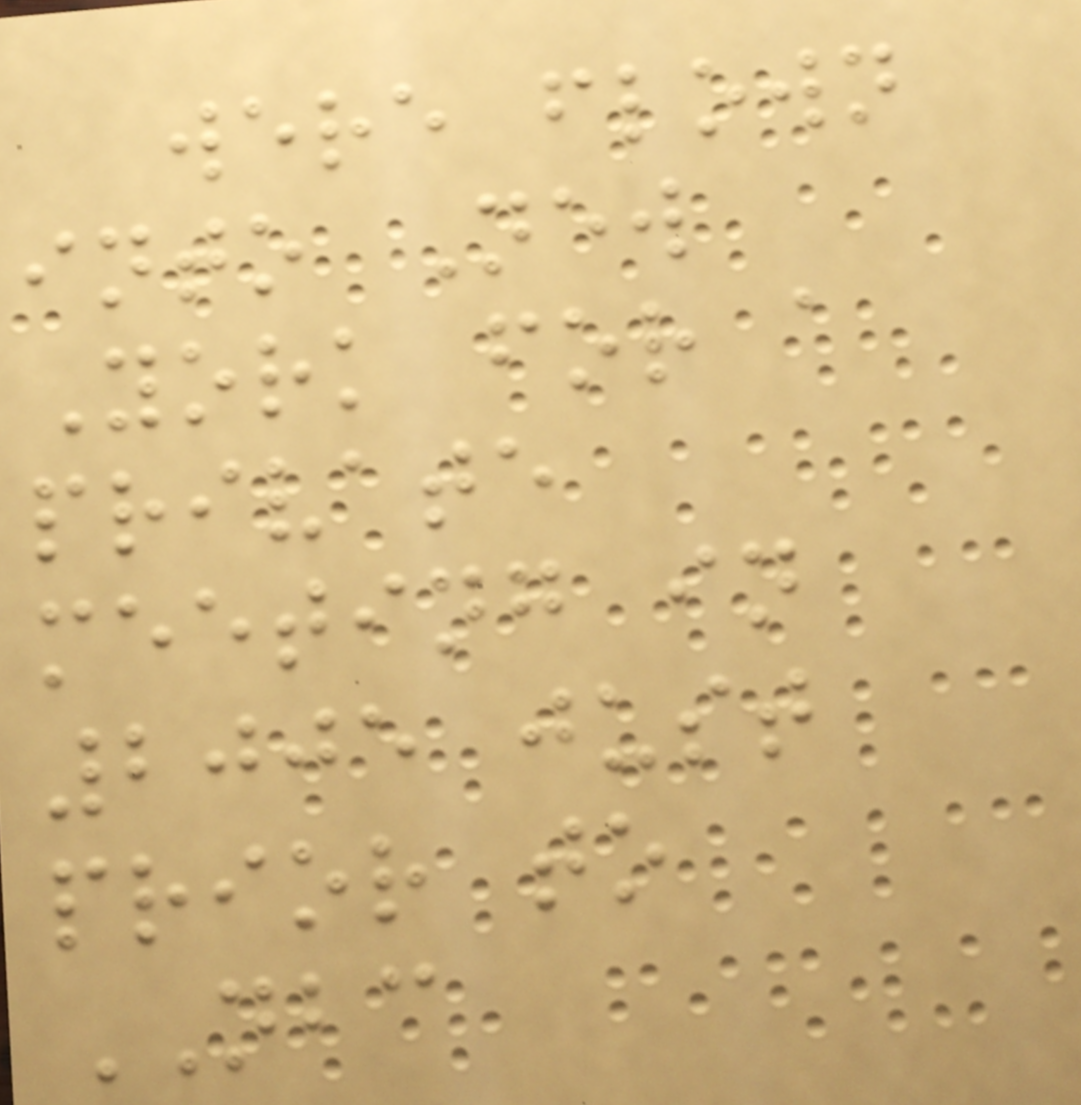were flown
into New
York for a
private
meeting in
2005 just
prior to
NBC
